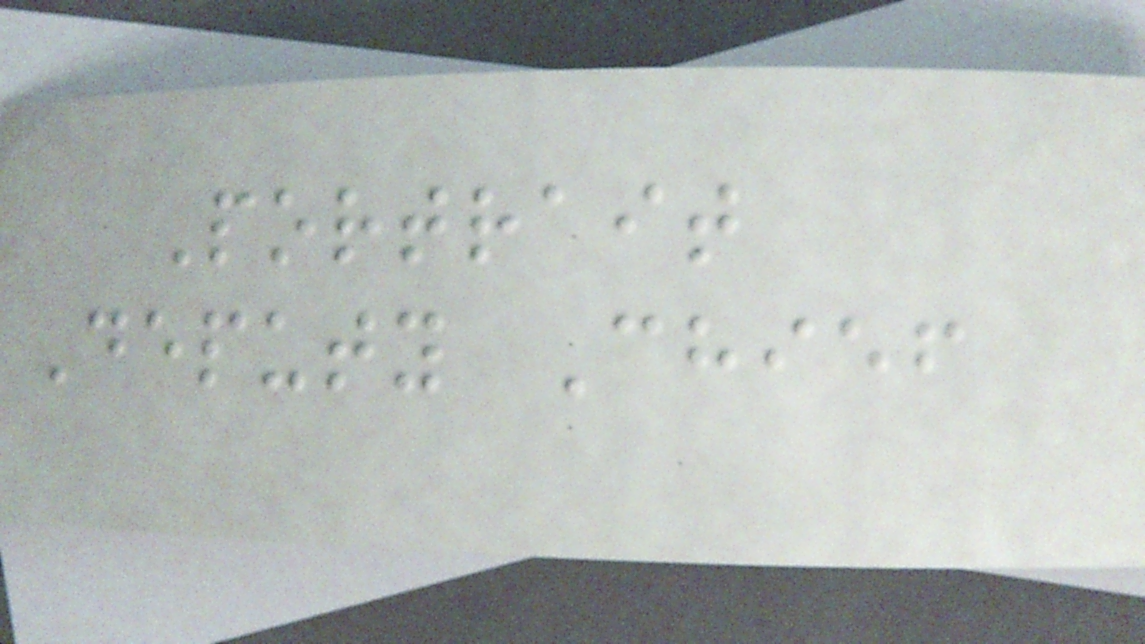Portrait
Deputy Chief
